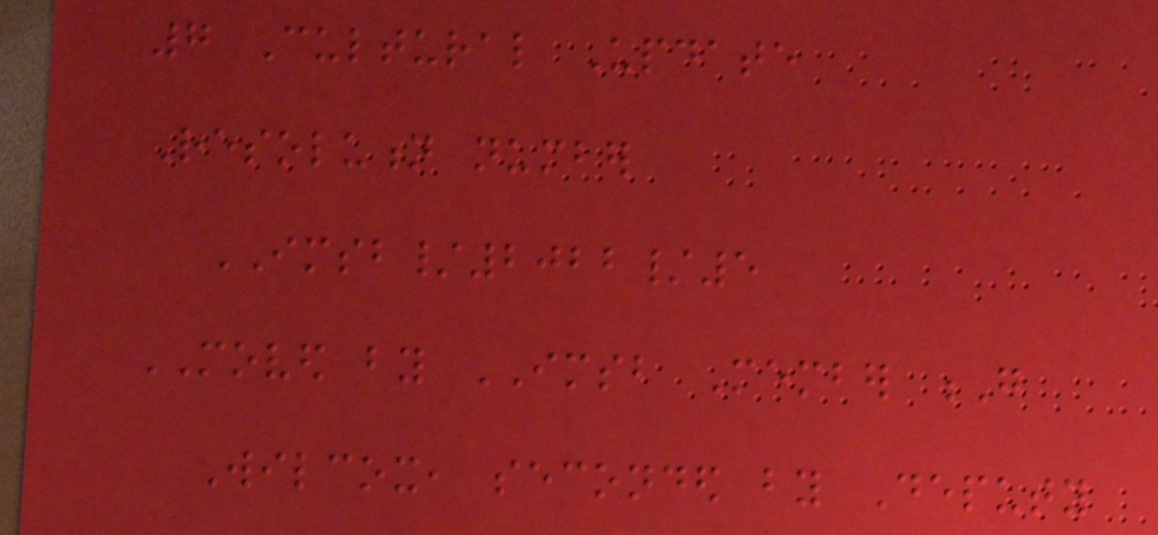7 Cultural Update
Resolution number
IMSB/2022/5
MOVED by IMSB Member G
Wilcox, seconded by Deputy
